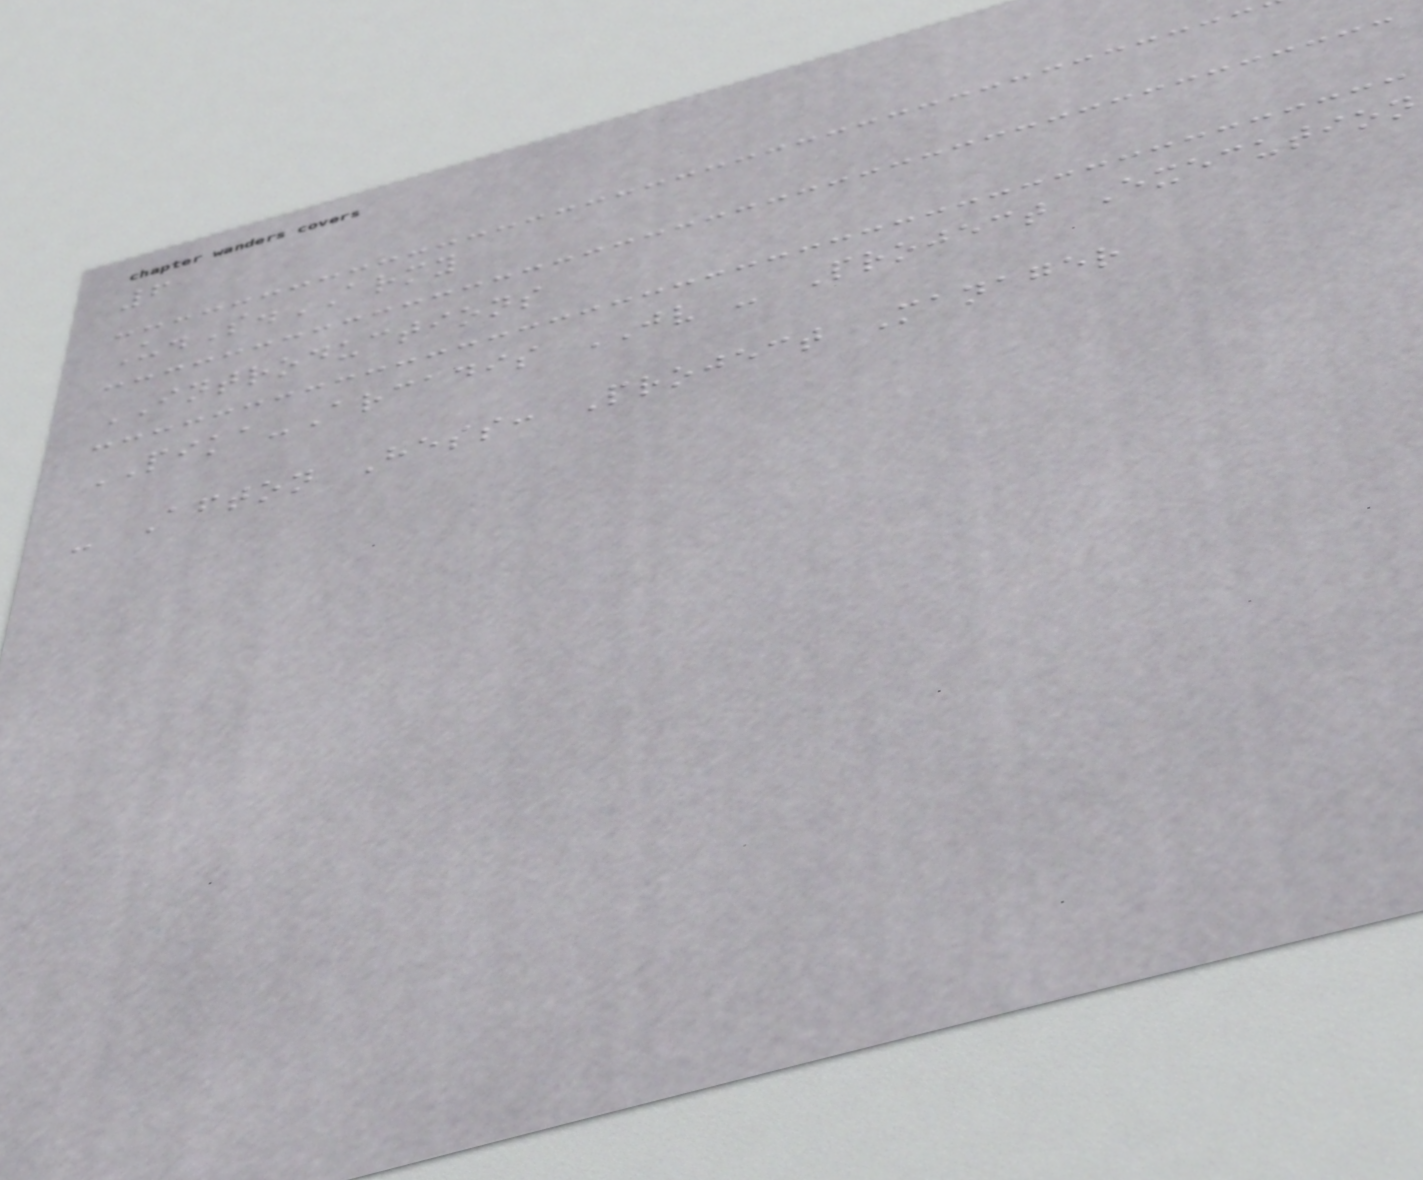6
U.S.ARMY
INTRODUCTIONS
PIKA-Arcadis JV - Project Execution
- Afton Hess: Project Manager
